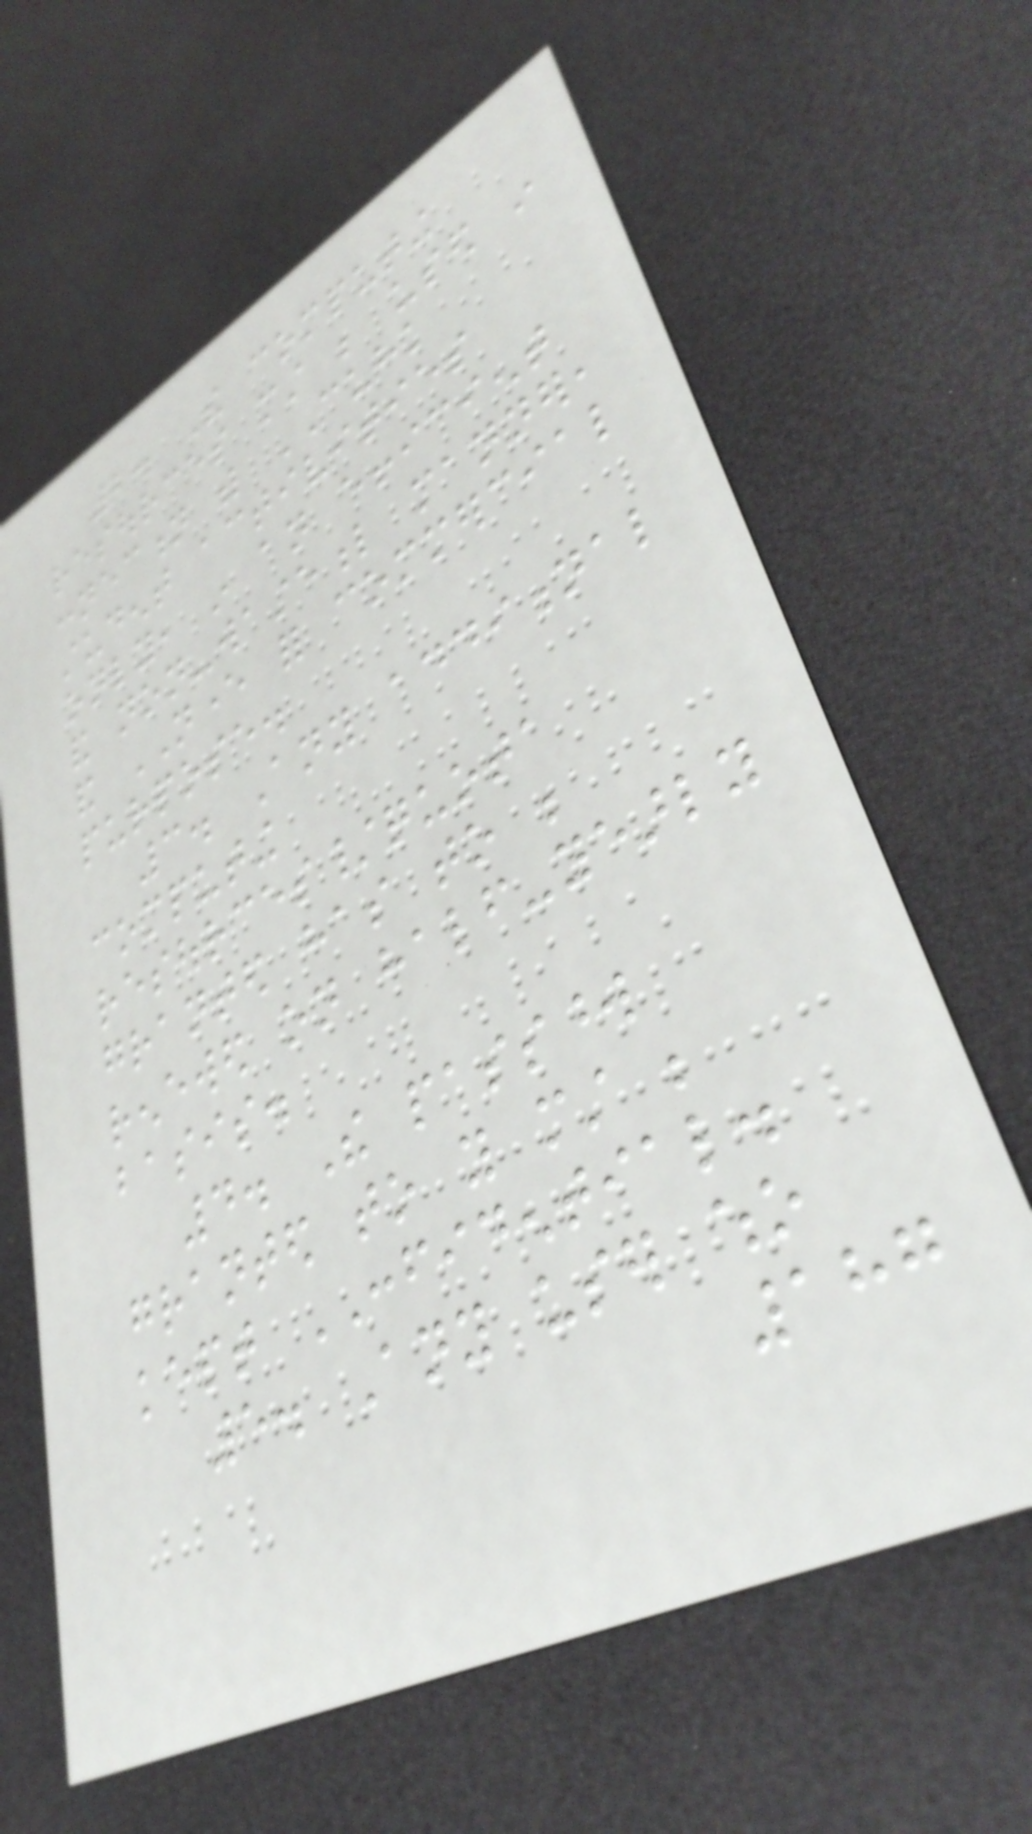2. The computing
resources must be used in
connection with CUHK
student activities
only, in an efficient
and non-wasteful manner,
and NEVER for commercial
purpose.
3. Any additional
computing
resources/quota
granted has to be
renewed on half-yearly
basis.
4. The password
granted to you must be
kept CONFIDENTIAL.
5. Any user who
187
